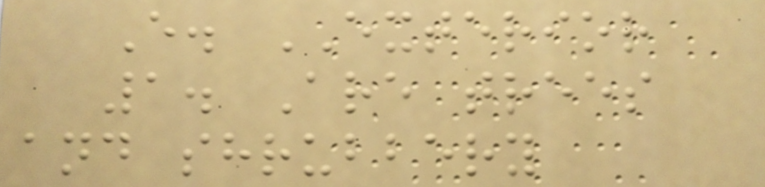E. EXTERIOR
1. Are trees
and shrubbery
